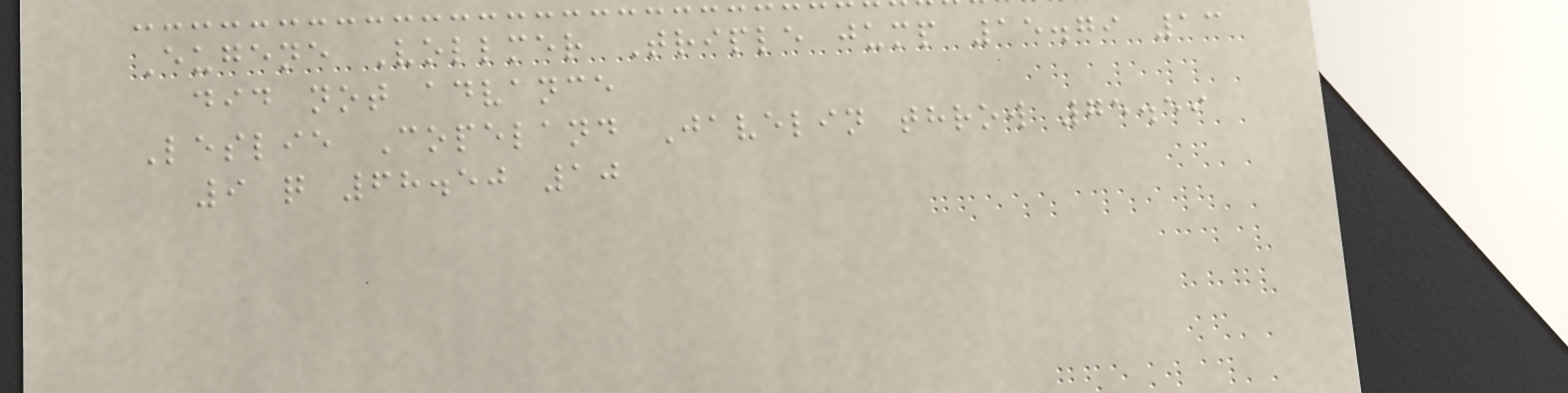Eugene Vollmer Triple jump 15.79 13
did not advance
Leslie Copeland Javelin throw 75.59
9 q 68.50 10
